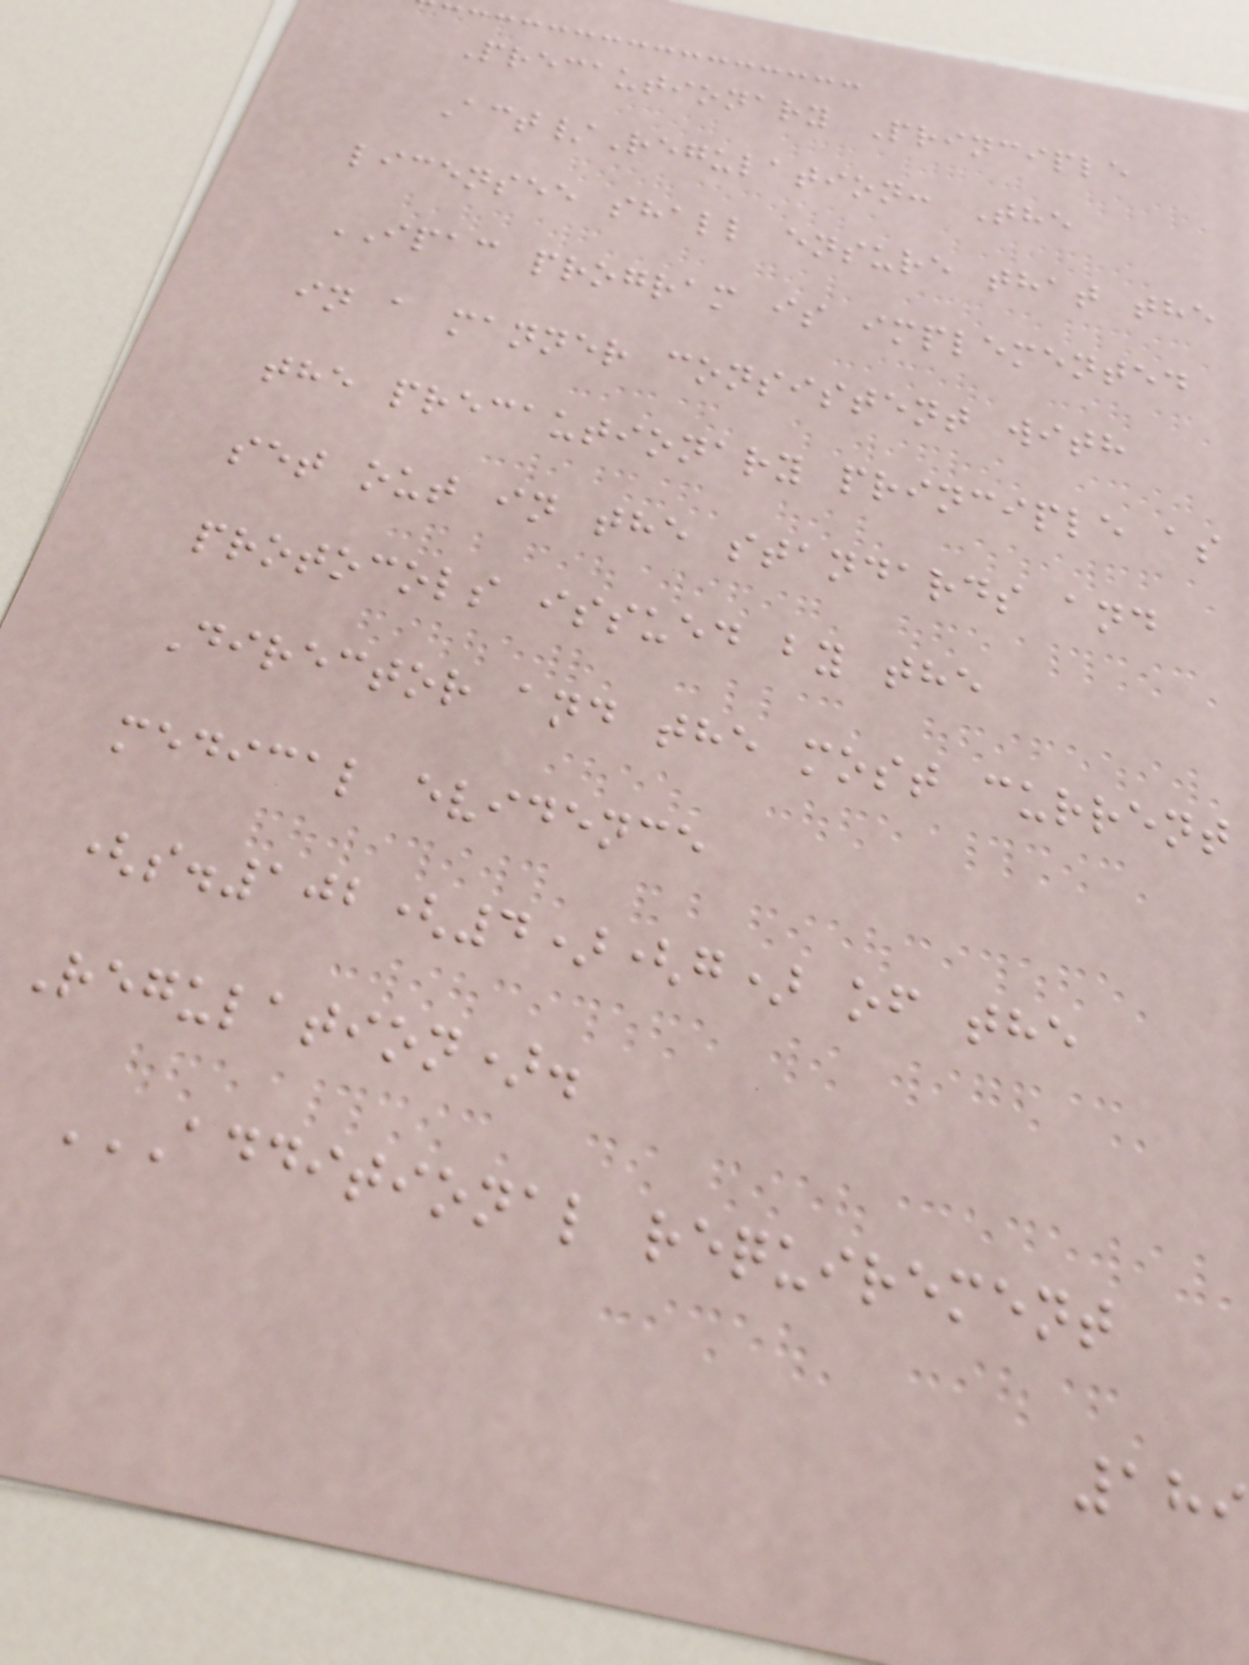Precautionary Principle
Act/Regulation: The
licensee shall ensure that the
IPAC program is implemented
in a manner consistent with
the precautionary principle as
set out in the standards and
protocols issued by the
Director and the most current
medical evidence
(s.102(4)(g) of the
Regulation).
ADDITIONAL REQUIREMENT
189
